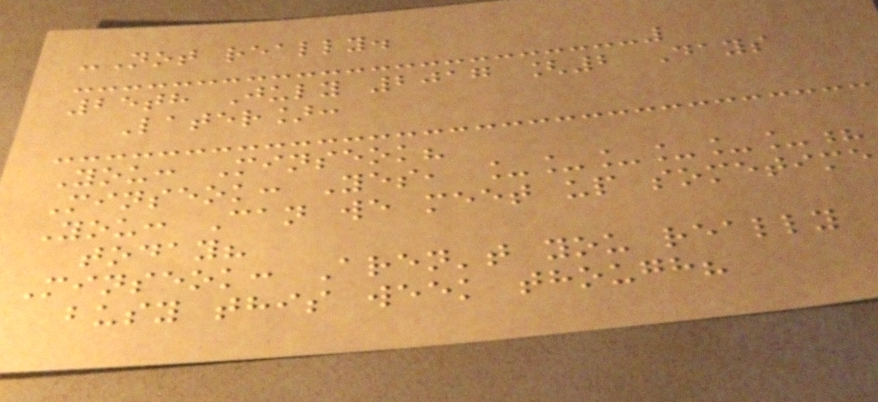-Not really.
25th July 2017 [2 Days
Later]:
You: Minseok?
Minseok: Yes, ______?
You: Can we meet up sometime
today?
Minseok: Aren't you really
busy this week though?
